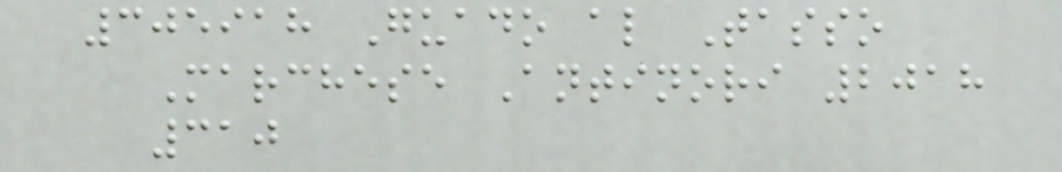305918 Guado al Tasso
Marchese Antinori 2018
310
